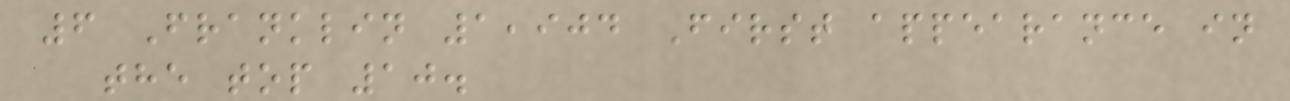6 Franklin 1,904 First appearance in
the top 10.
